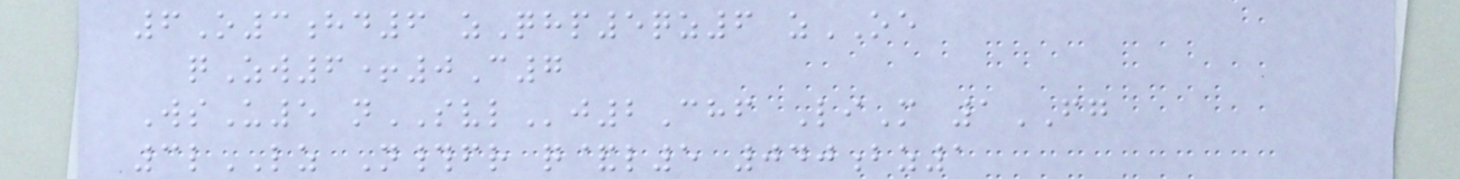6O3hd6 zQhp5qz6 zOE
qZw6+0C7
WsU5 nSVLj2Chf LiM 1FG
3lLZ N#fr q&l5 040bz1
